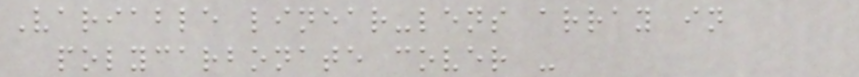Variable linear-lens array in
polycarbonate cover -
